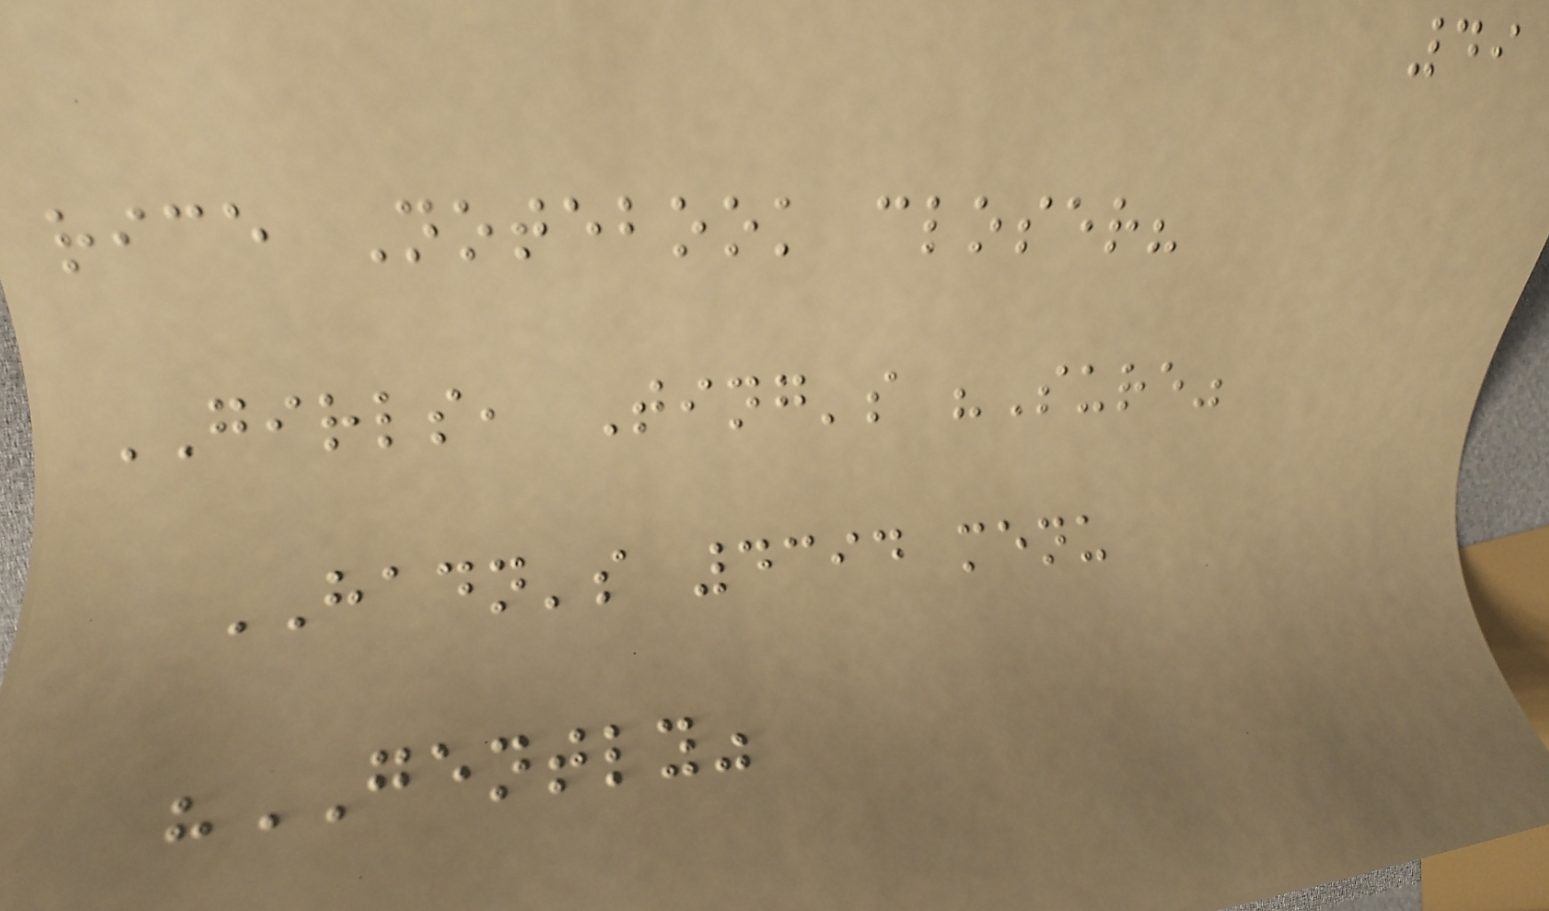49
rice Notebook closer?
GIRLS, Ting's "Sure"
HADN's 4394 menu
"GENTLY"
